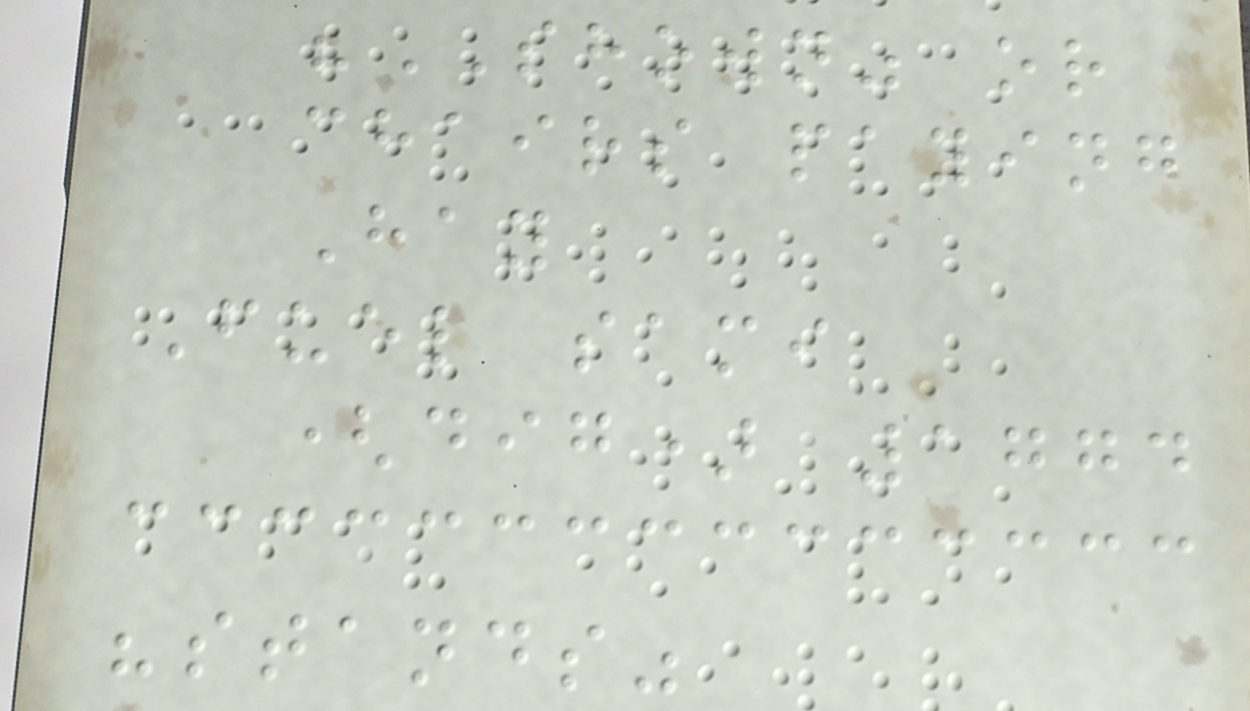"SHOWN" or
chairs paying
Hay
Fuel sami
(dig) 1774
"stands"
